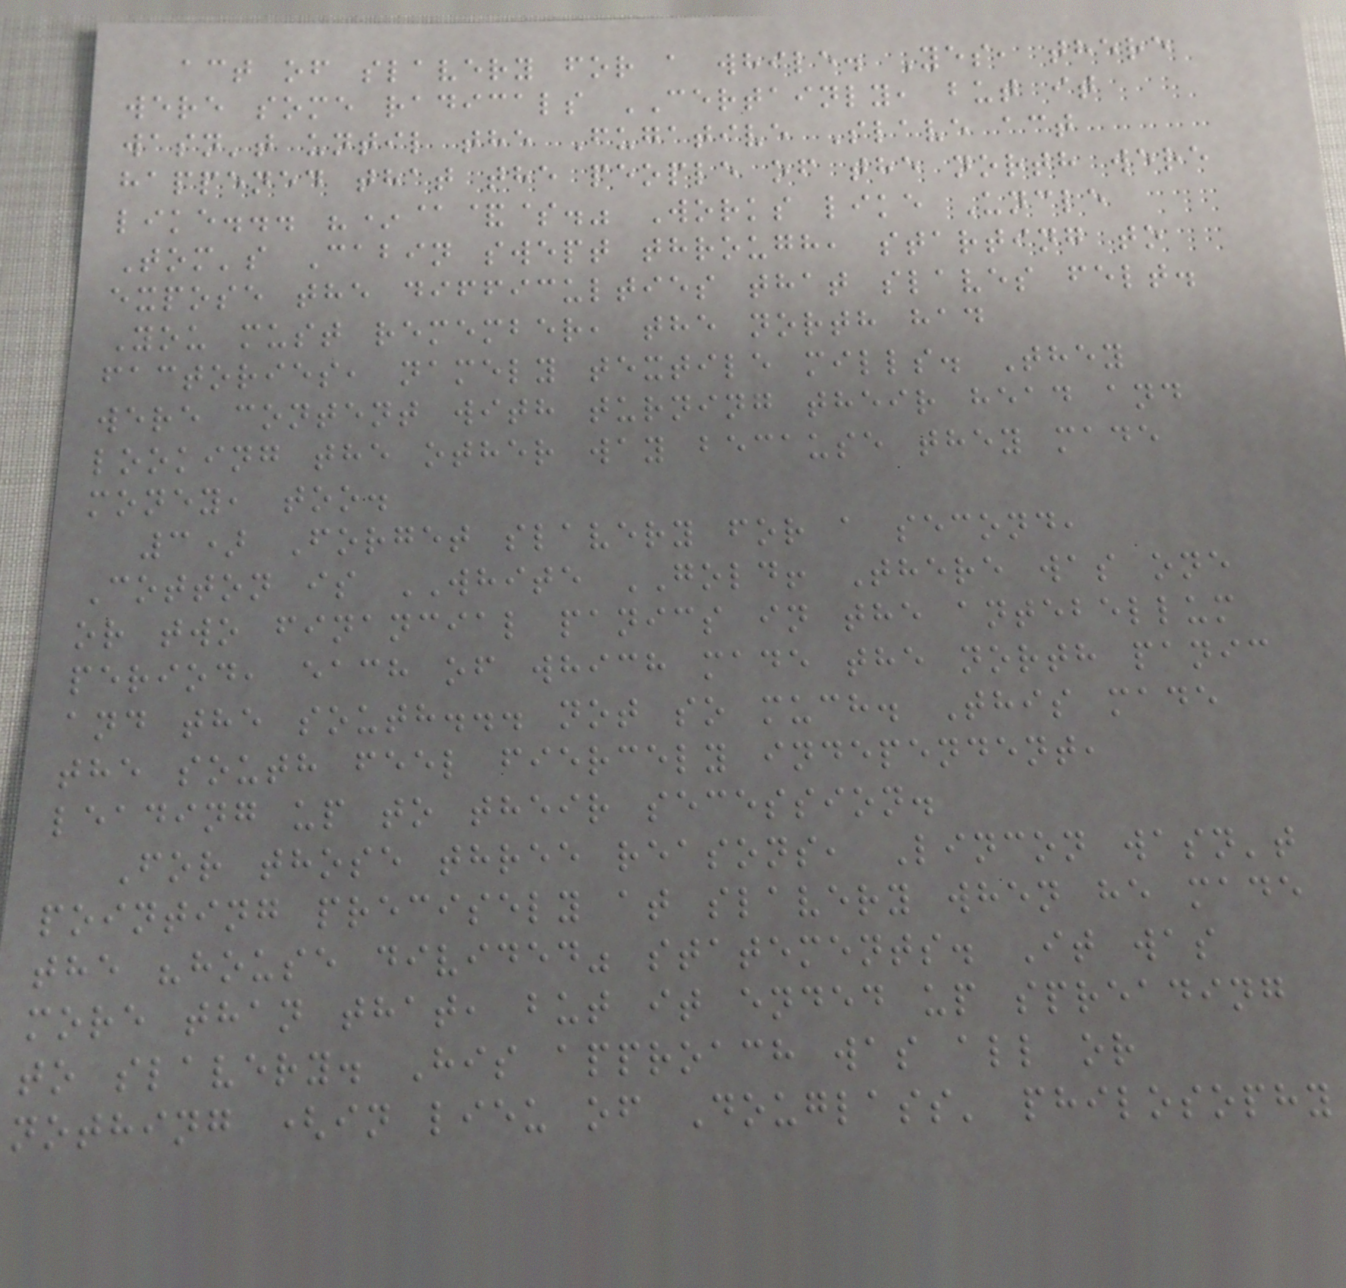act of slavery for a while. Yes, there
were some radicals CERTAINLY, but it
wasn't until the Fugative Slave act
happened that the people of the north were
like... "*@&$." Works like Uncle
Tom's Cabin swept through, starting to
expose the difficulties that slaves felt.
You must remember, the north had
factories, namely textile mills. They
were content with turning their head and
looking the other way because they made
money, too.
3) Forget slavery for a second,
Cotton is WHITE GOLD! There was one
or two financial panics in the antebellum
period, each of which made the north panic
and the south... not so much. This made
the south feel fiercely independent,
leading up to their secession.
For those three reasons, Lincon wasn't
pointing precisely at slavery when he made
the "house divided" statements. It was
more than that, but it ended up spreading
to slavery. His approach was all or
nothing (in lieu of Douglass' philosophy
